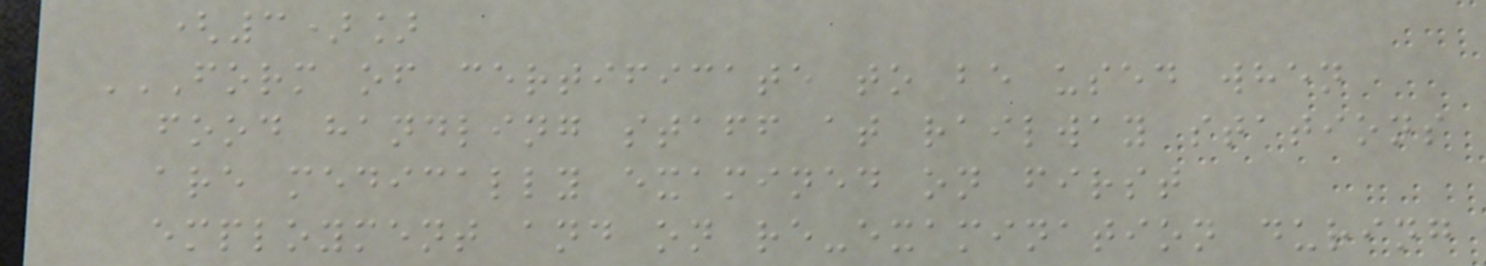(3)]
FORM OF CERTIFICATE TO BE USED WHEN
FOOD HANDLING STAFF AT RAILWAY STATIONS
ARE MEDICALLY EXAMINED ON FIRST
EMPLOYMENT AND ON RE-EXAMINATION DURING
